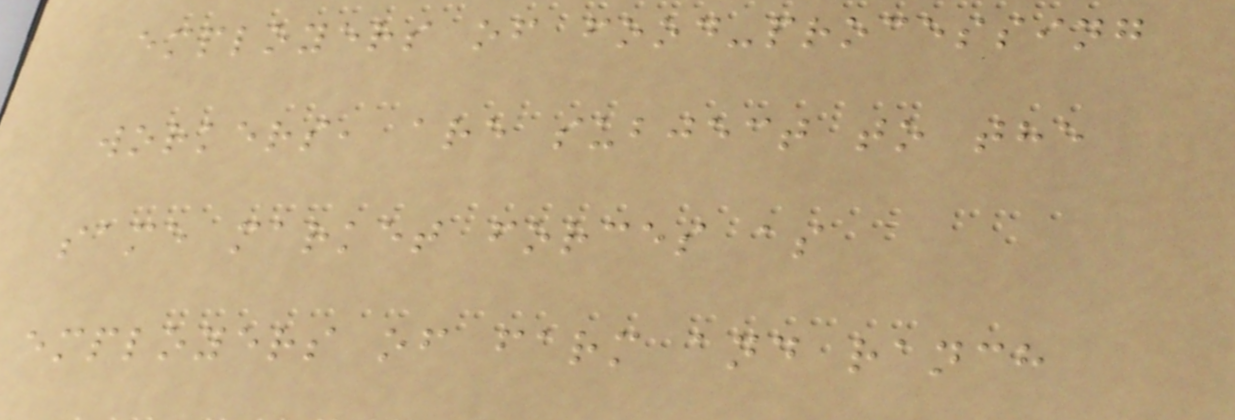employers of food-processing
workers, are subject to the
same market forces as
employers of farm and ranch
